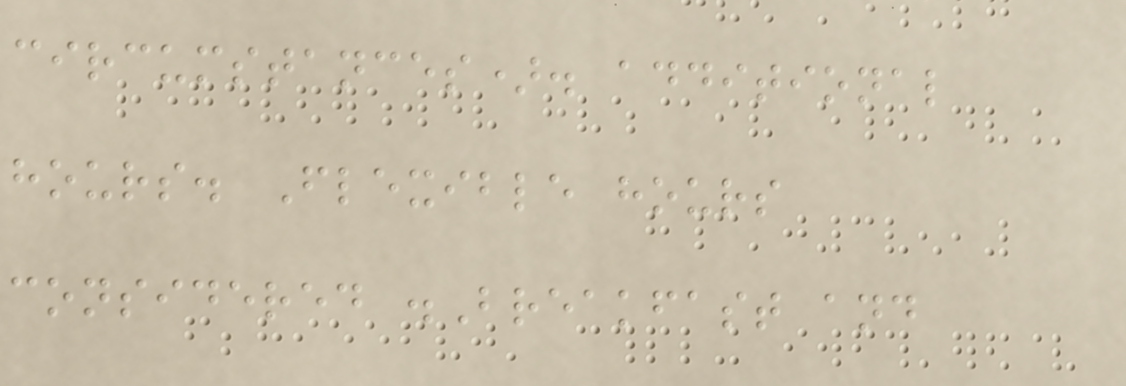circumstances). additional
hours. Flexible hours
considered .Breakfast and
